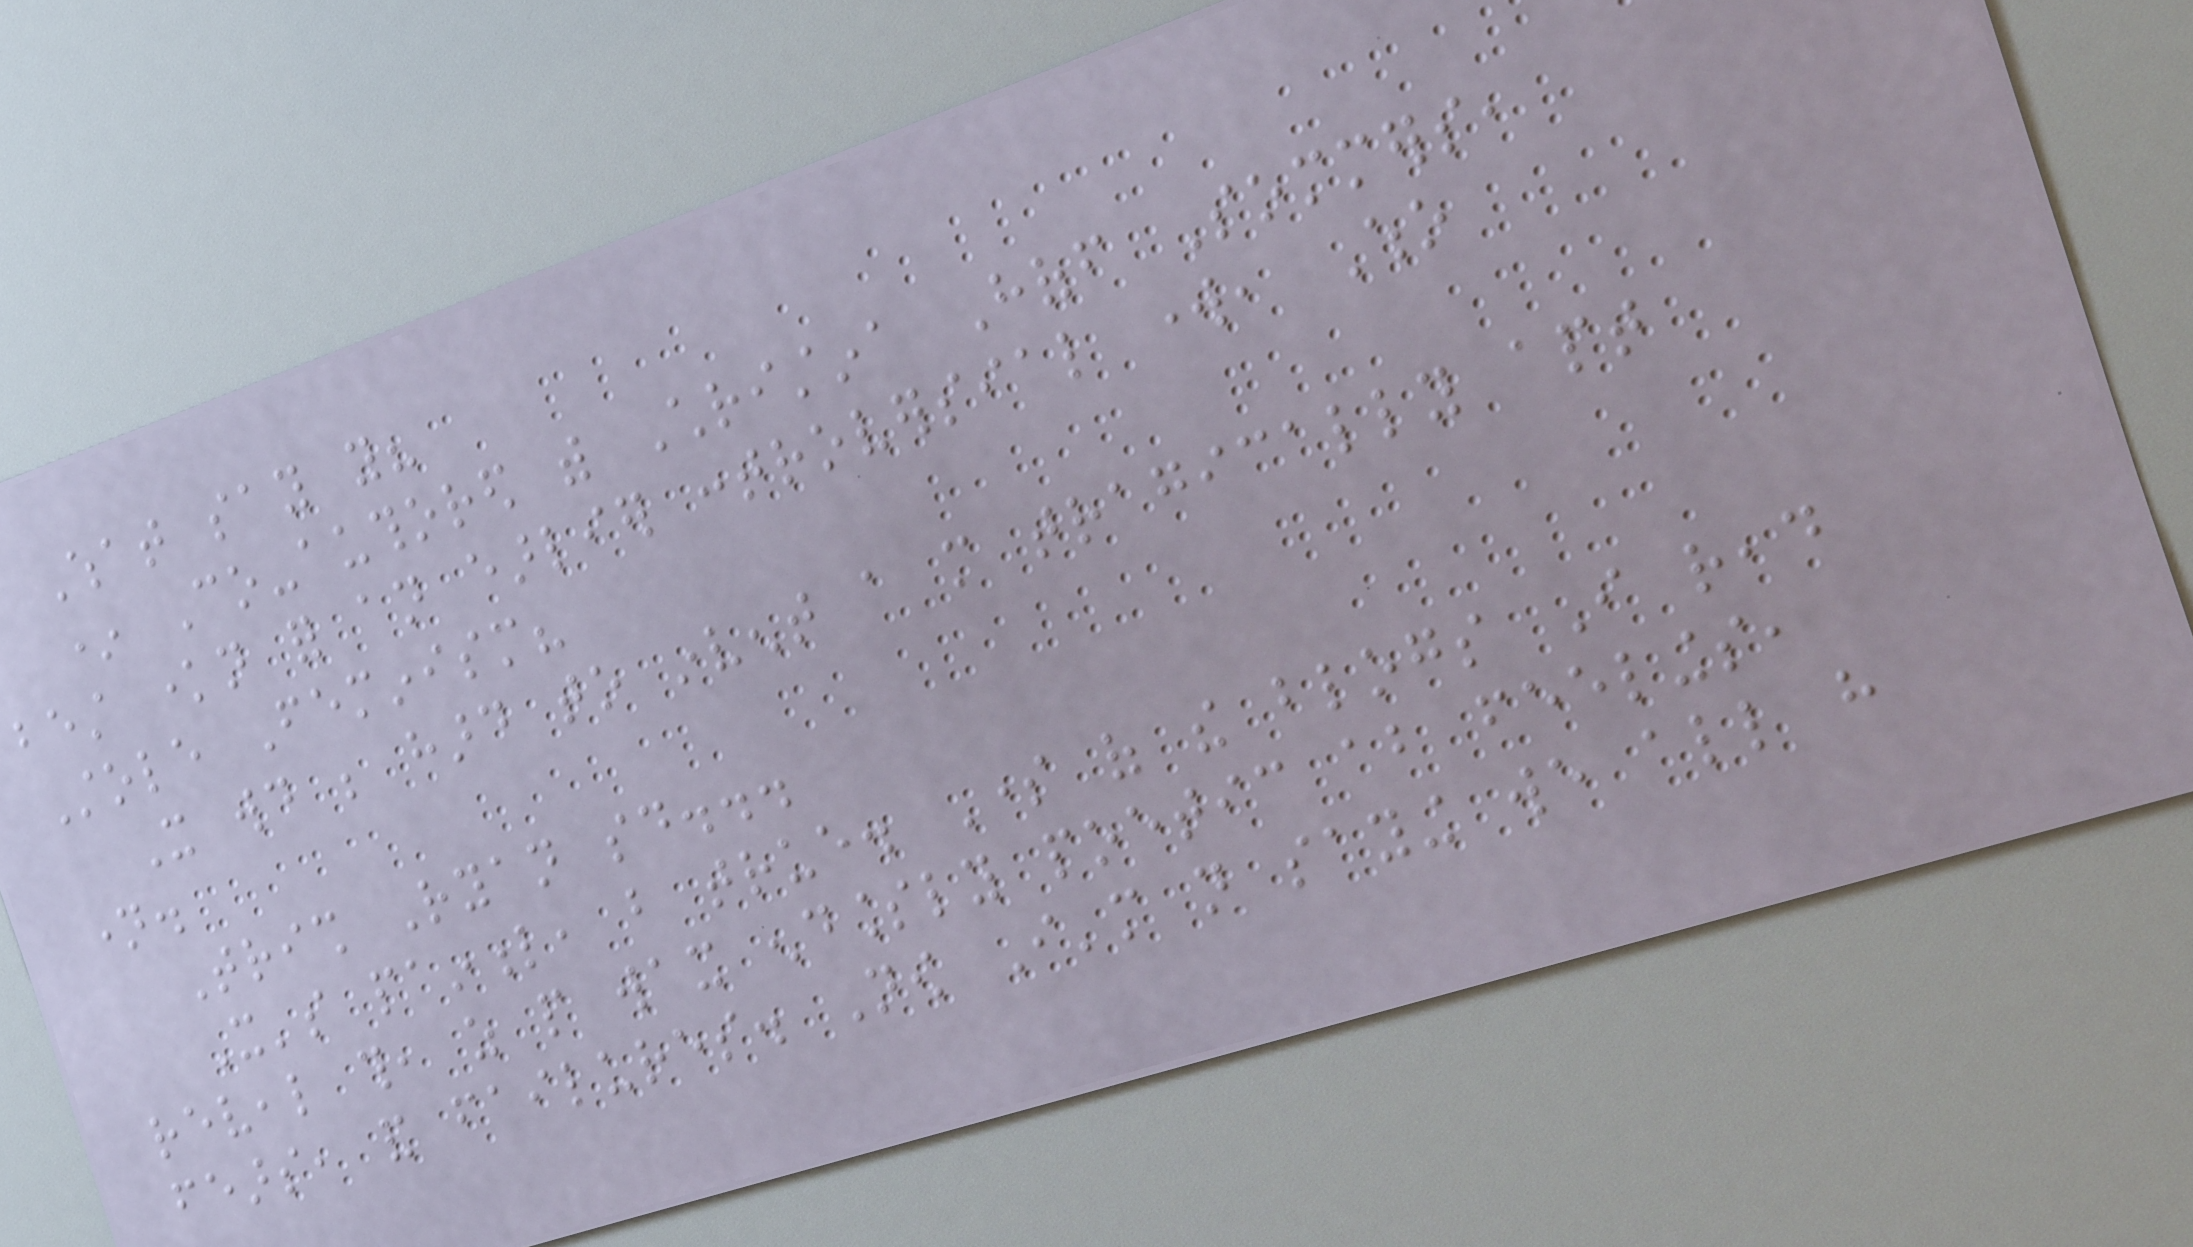What say you?
* Co-authored with Christina Hoff Sommers,
best known for an earlier controversial work, Who
Stole Feminism?
It would be hard to invent a more tragically apt
name.
Trish Ryan said...
It's painful, but true. Some of the blogs I read
reveal this, as people wax endlessly poetic about feelings,
fears, and failures. Now I'm not saying we all have
